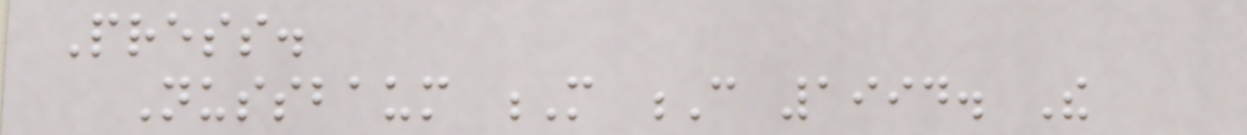Press.
Nussbaum M C 1994. The
